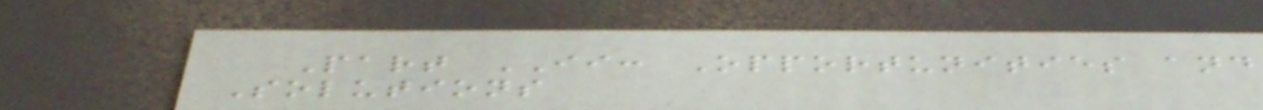Part II: Opportunities and
Solutions
